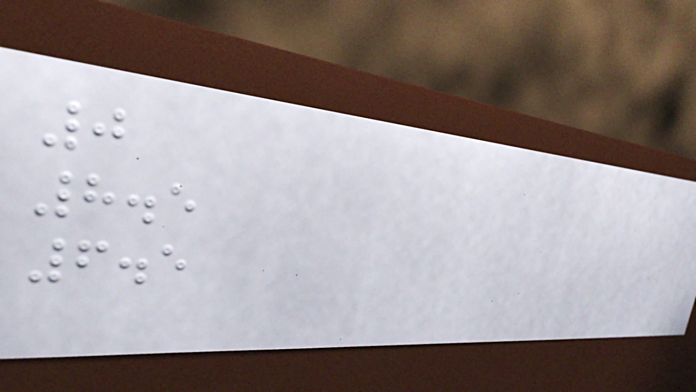0
8.5
6.5
